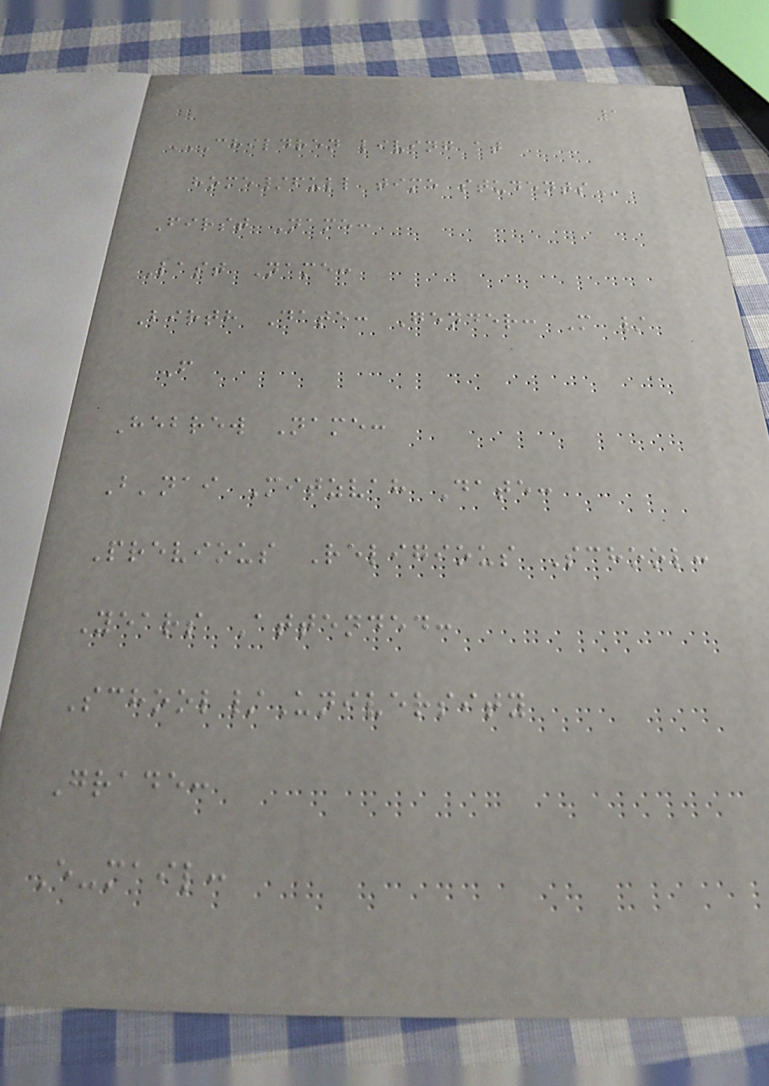1
CHILDREN LIVING AT
HOME/FULL TIME STUDENTS
First Name:
Last Name:
Birth Date: Gender: M /
F
Hebrew Name:
B'nai Mitzvah Date:
Previous Religious School:
Years Attended:
School/University
Grade:
E-mail:
